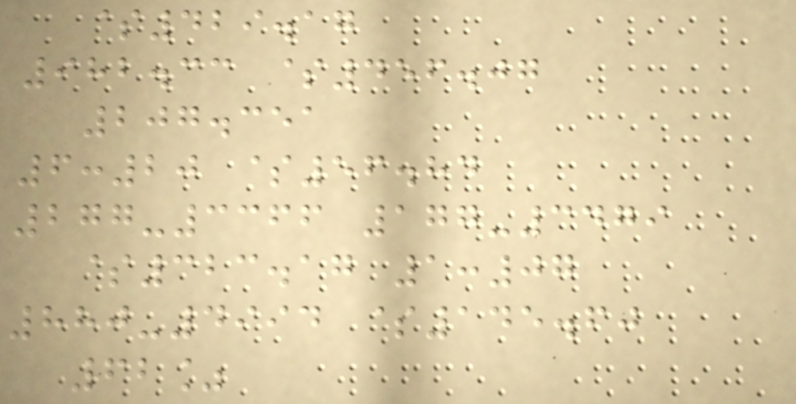$429.17
982.33 $456.07
207.351
6:20 $56.84
277-3366 177-3479
$323.17 1:07
880-4994 $145.60
62%
